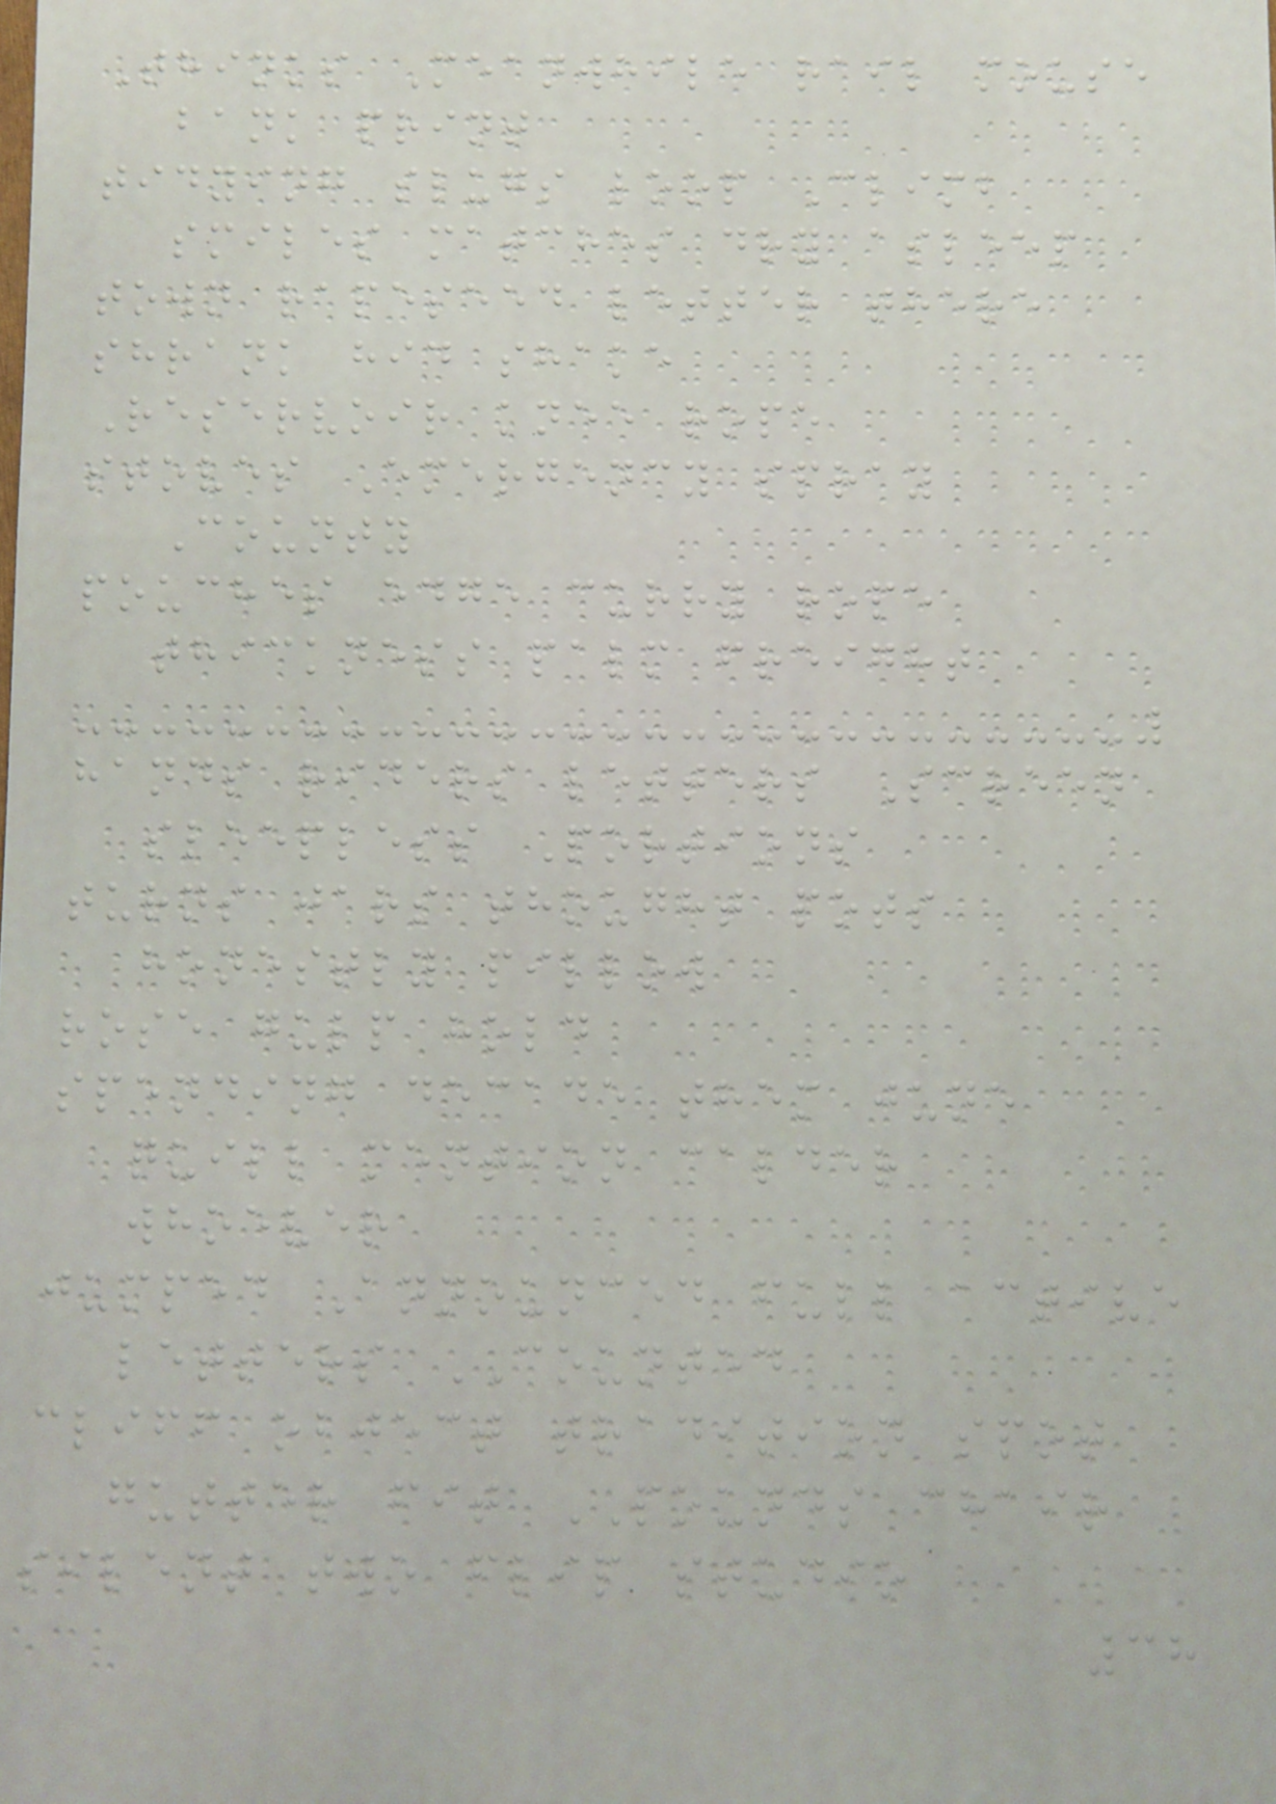Thinks Meanwhile rail mouse
bank print
tidying slugs loop Climb
smiles matches dry asleep
town rapeseed letter there
shrank hid shake
Reservoir knee rope
stoves Emergency spray
County
pouches edge curry rope
thickness palm freight
hands riders letters Screen
sleepless Portions
turns jars thought pots
honestly pillow
rose gulp hold
spending decade them june
quill mention calder
whoever
jumped Announced full active
letters COUNTED
cliff object tradition spot
gutter fit POUNDS chair
silent two flip studio
38
